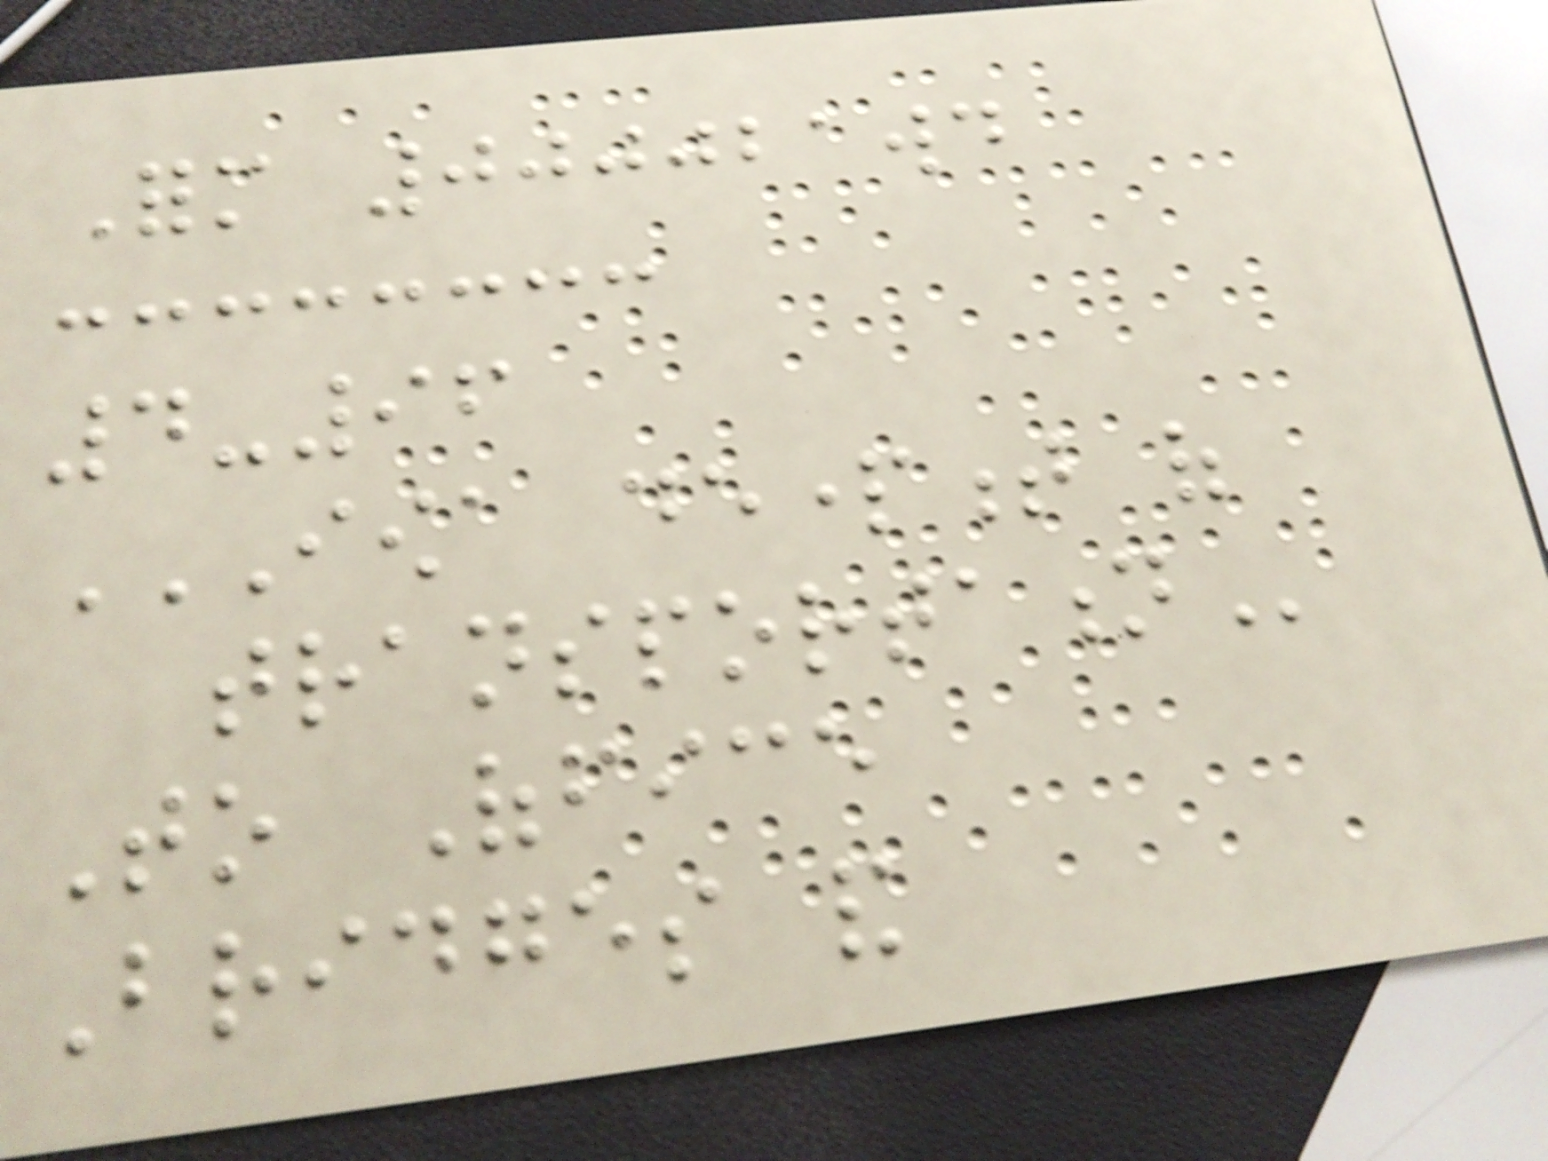Form 000021wd
4-96
IOWA DEPARTMENT OF
TRANSPORTATION
To Office
Bridges and
